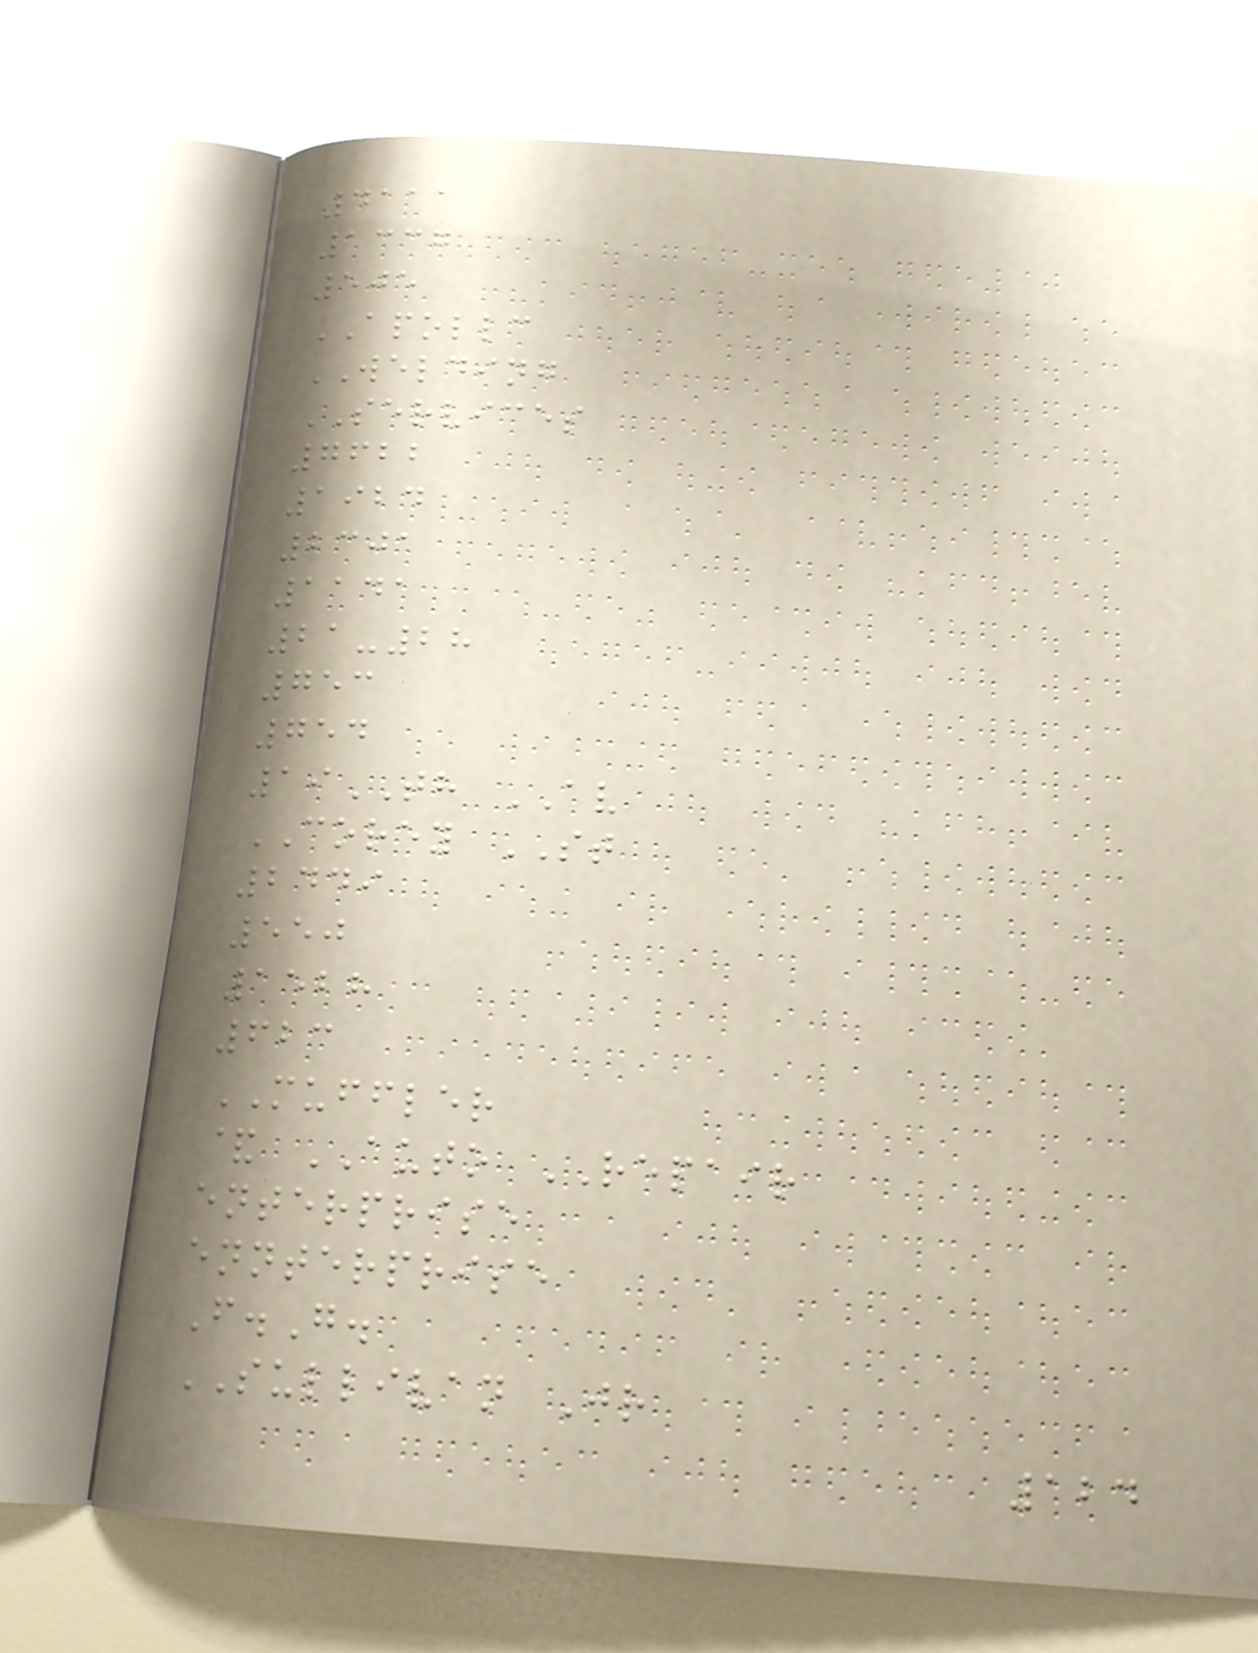4111
1337
505
APOLLC
WELDING
SERVICES
7622
1924
2301
1141
21-28
753
754
19TH AV
COREY ST
2449
550
1528
623
MUFFLER
& AUTO REPAIR
enterprise
ennterprise
F.G.
SULLIVAN Jr
124
